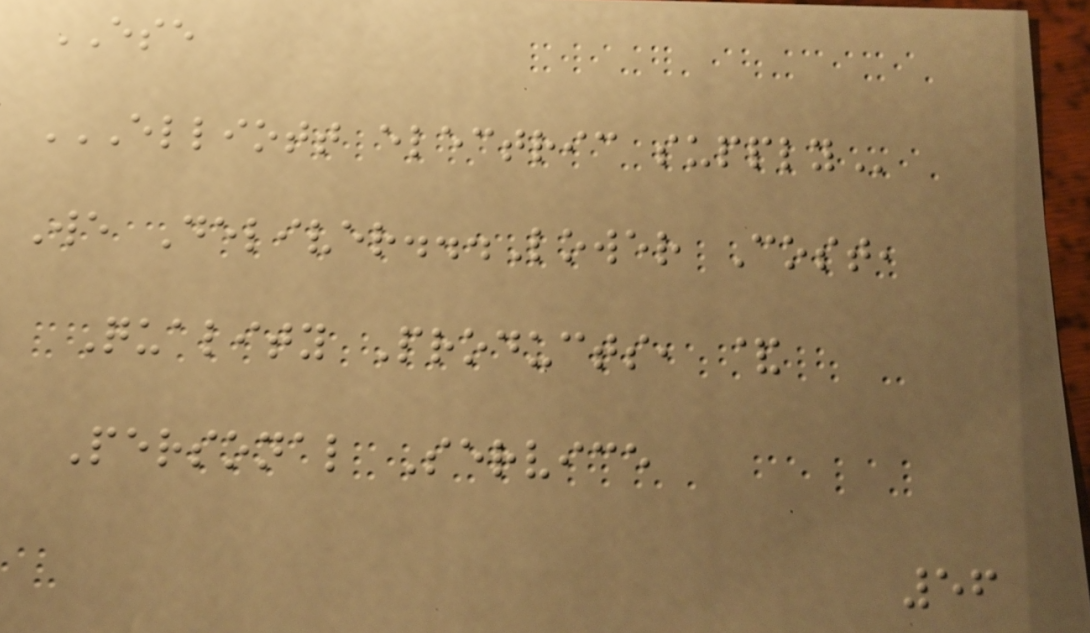ESE
ELLIOTT ELECTRIC SUPPLY
We Deliver...Lower Cost,
Quality Products, &
Personal Service
56
